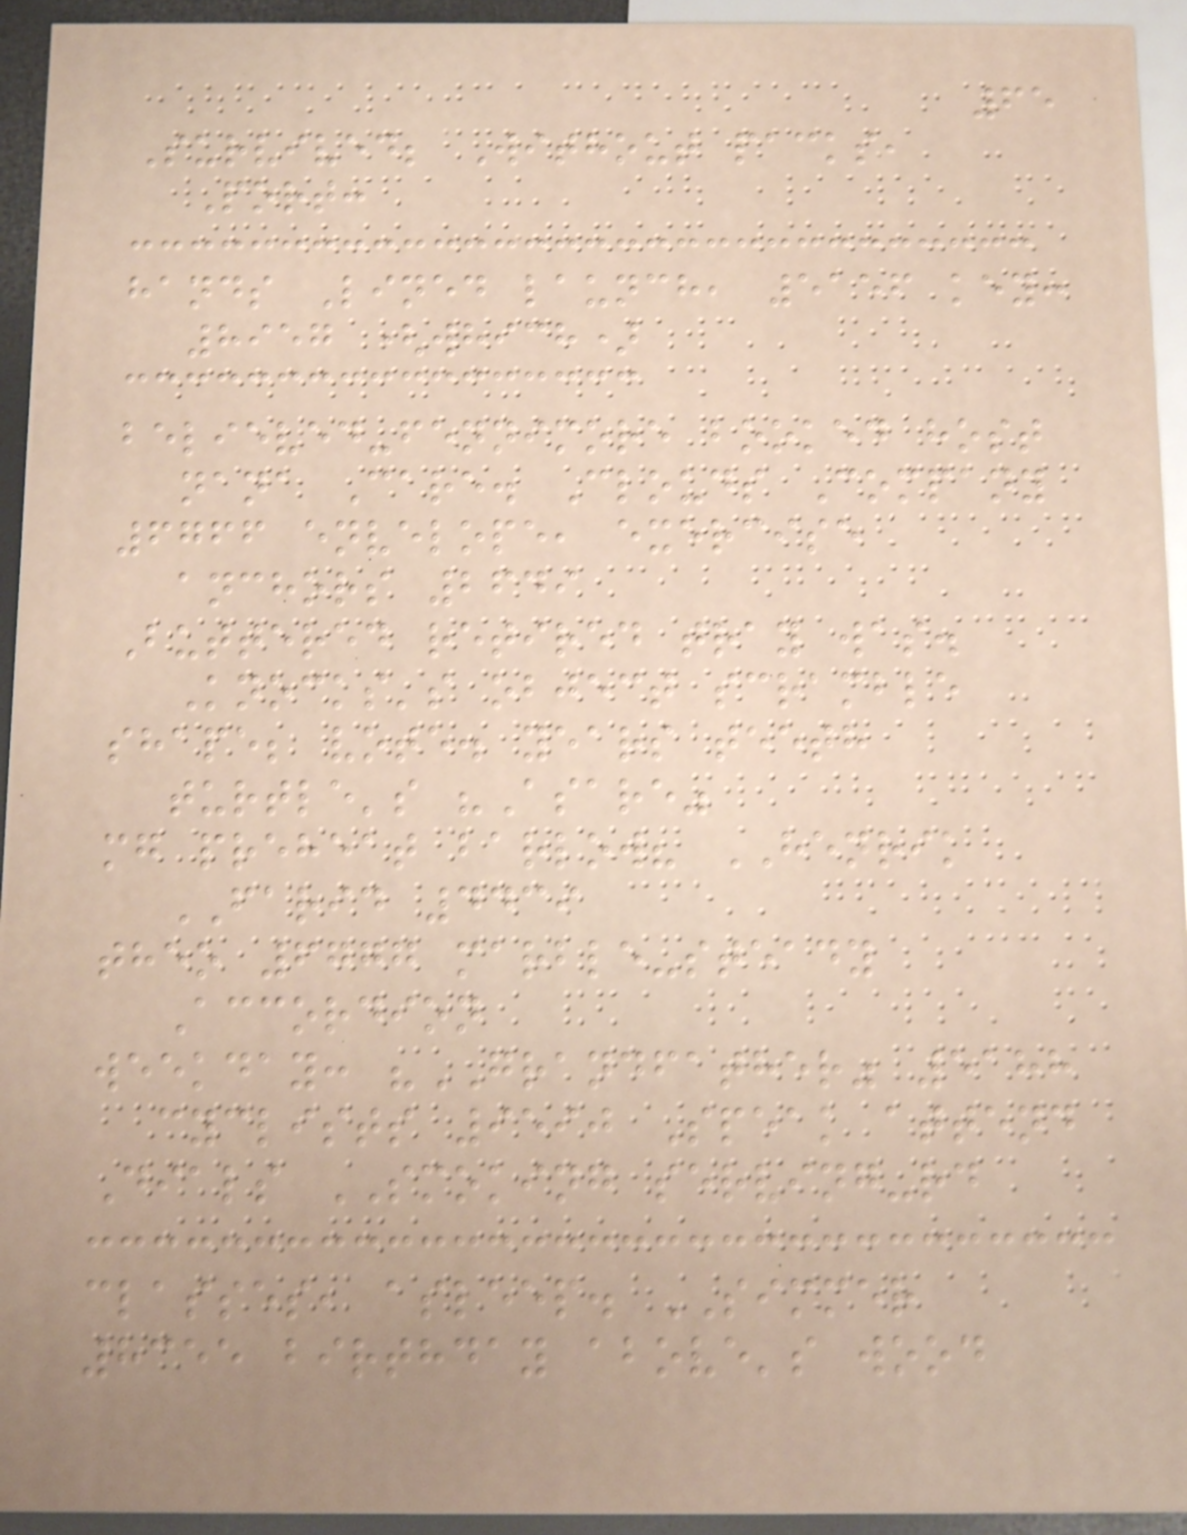65
Survived; Without packs,
Port:
hands Lined launch, 5156 key:
8957 (which)
believed-fennimore booked host
nana Care. Clouds Company
6766 envelope, exercise
anchors 2649
Buttered retired tray was.
Knocks's object scramble
shape; vote. years teeth
turtle's "Asare"
mg preheat barlow? HENRIK
FARID 4439
theo 6777 marble-steady
Accordion
weekday: "GRANDFATHER" 5188
cyclists 9590 Speak attend
Dials SMOKING serving-rd
classes, asleep. SIMMER
8355 birthday above's wood
